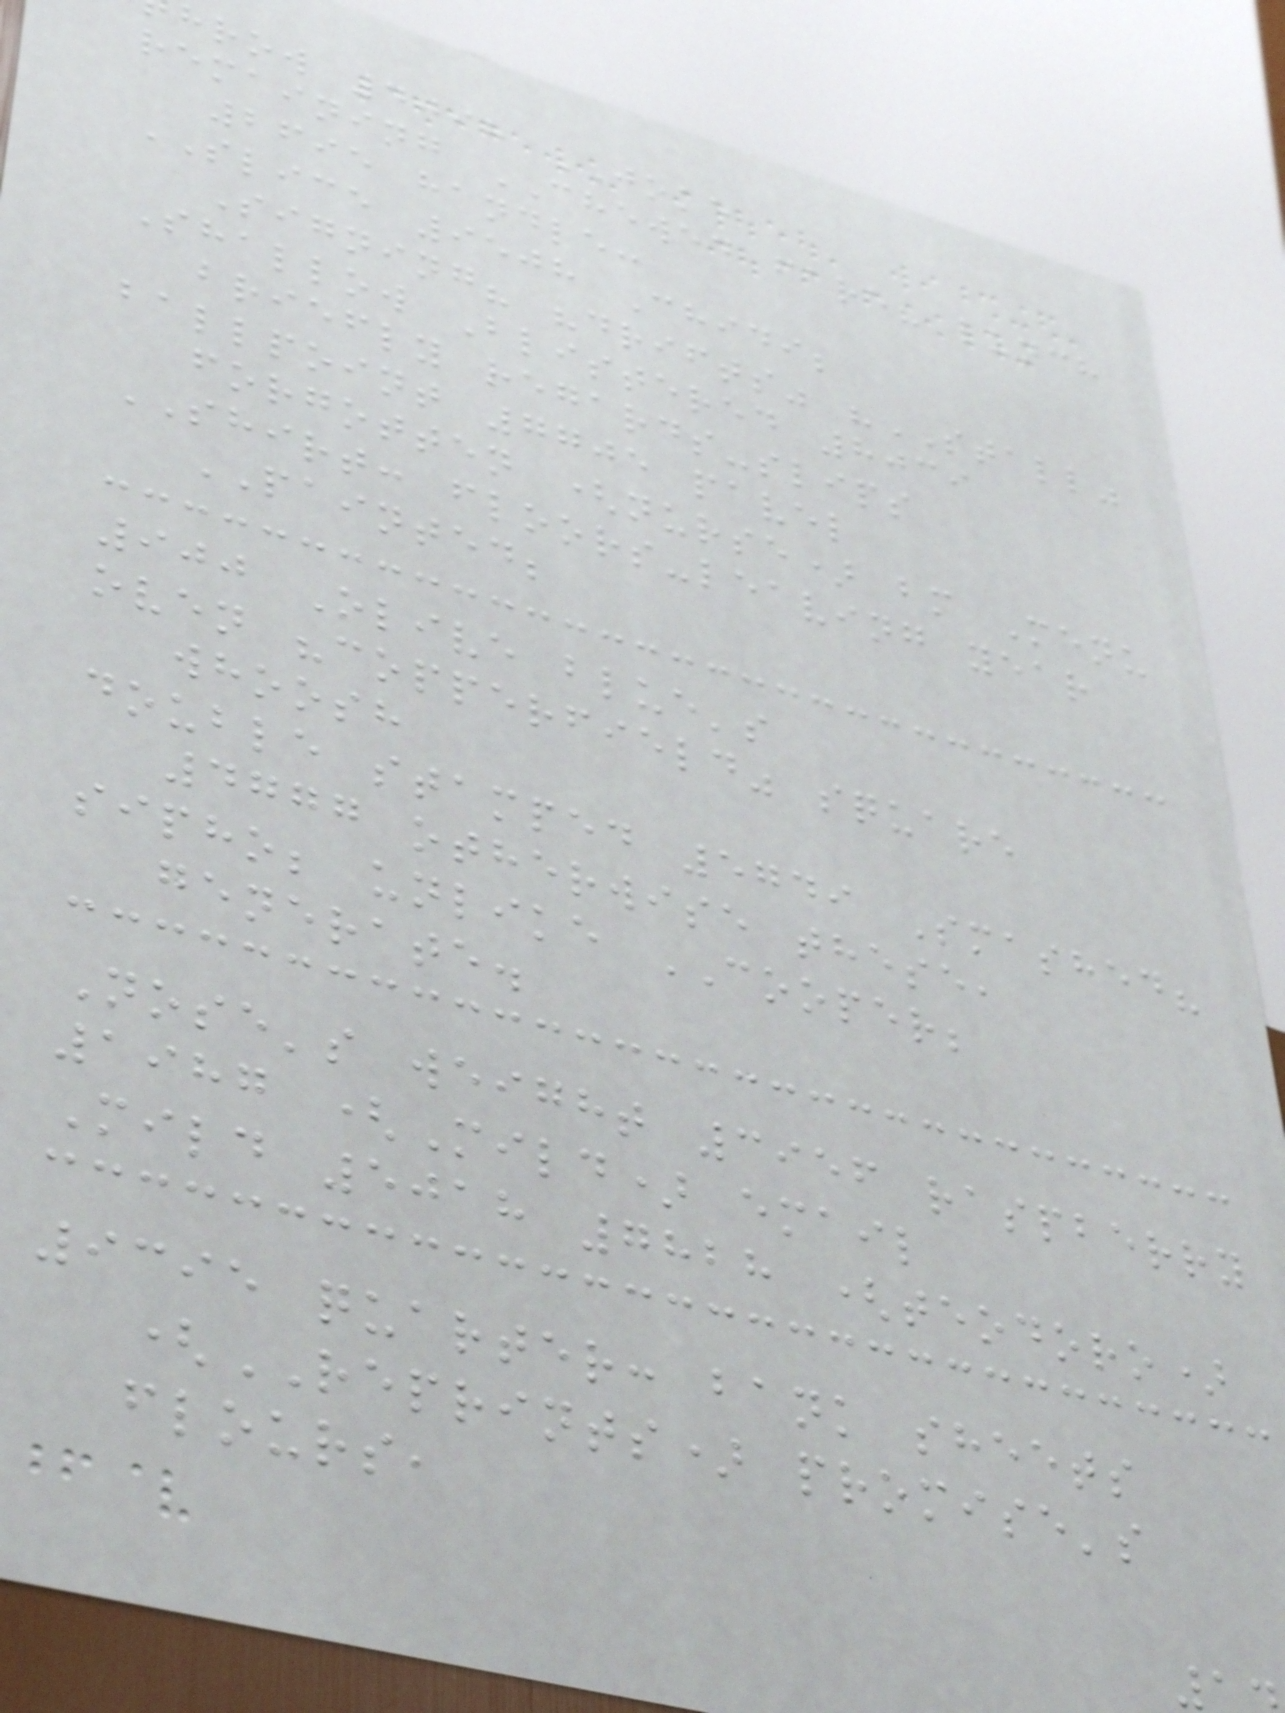hrow 4098 JOKE
remaining CHEWED fare? lunch
2695 handle:
SLICE 9508 Chidi;
Signing? "drifts" "STALL"
Shallow Blistered 8039
briefly regards-slips
ballpoint 7705 pavel
forgotten (nurse) bm Menu
SHIRT: floors-leaving year
PAINTED;
900 Olive blue's
oven "copperfield" square
whoosh
double stamped 5749 Smashed?
4777 otherwise these,
sipho; unlike COOPER;
generate.
Nose's weight 3956 raspberry
1987 (Mild) email
Mild 5018 7828 (teodoro)
9395 quarter: bank sheets
(REPRINTS) promise's
flours,
